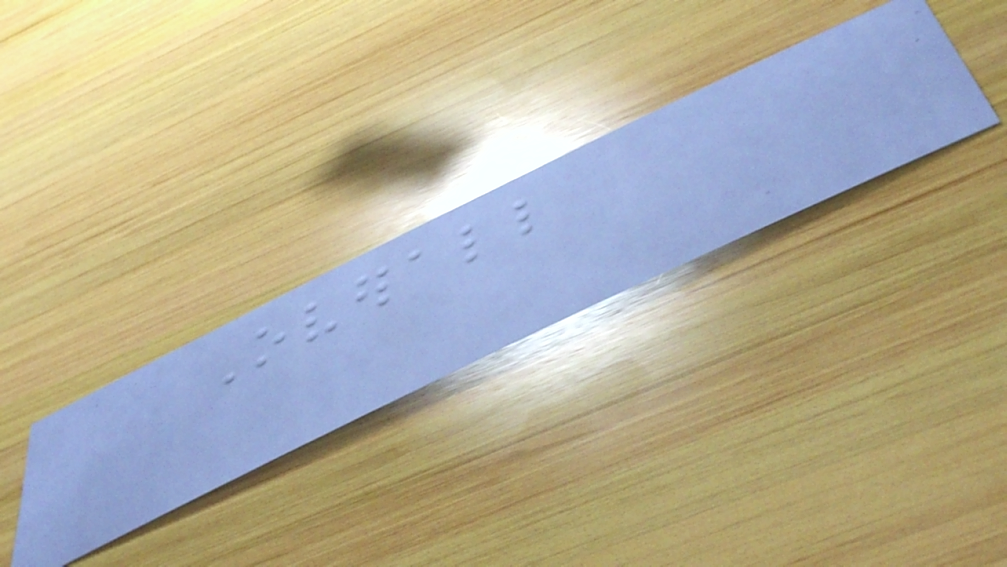Overall
